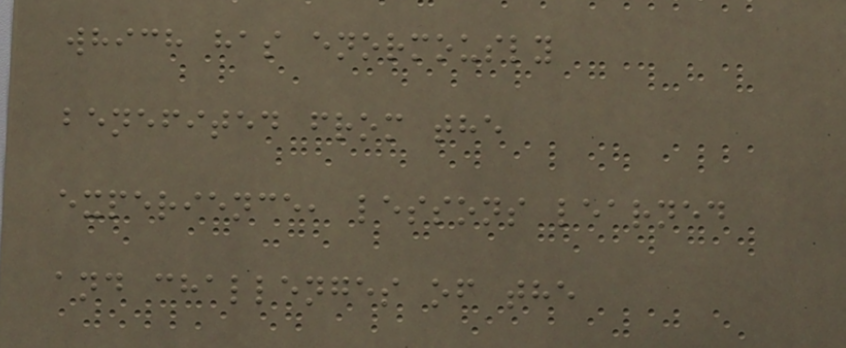which has enormously
benefited from the
experience, lessons learned
and challenges of the
